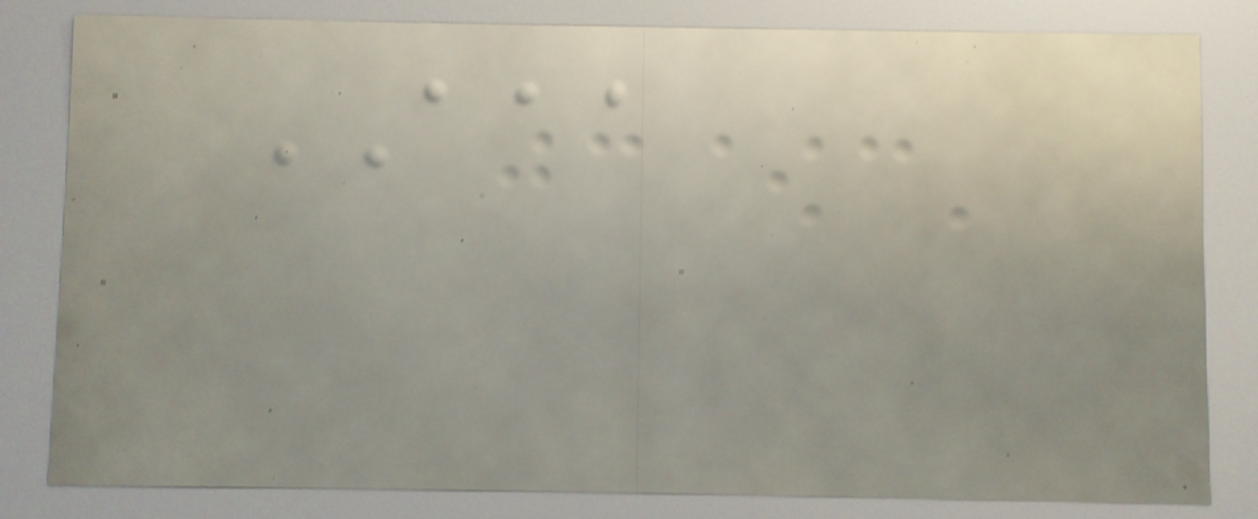AAA
